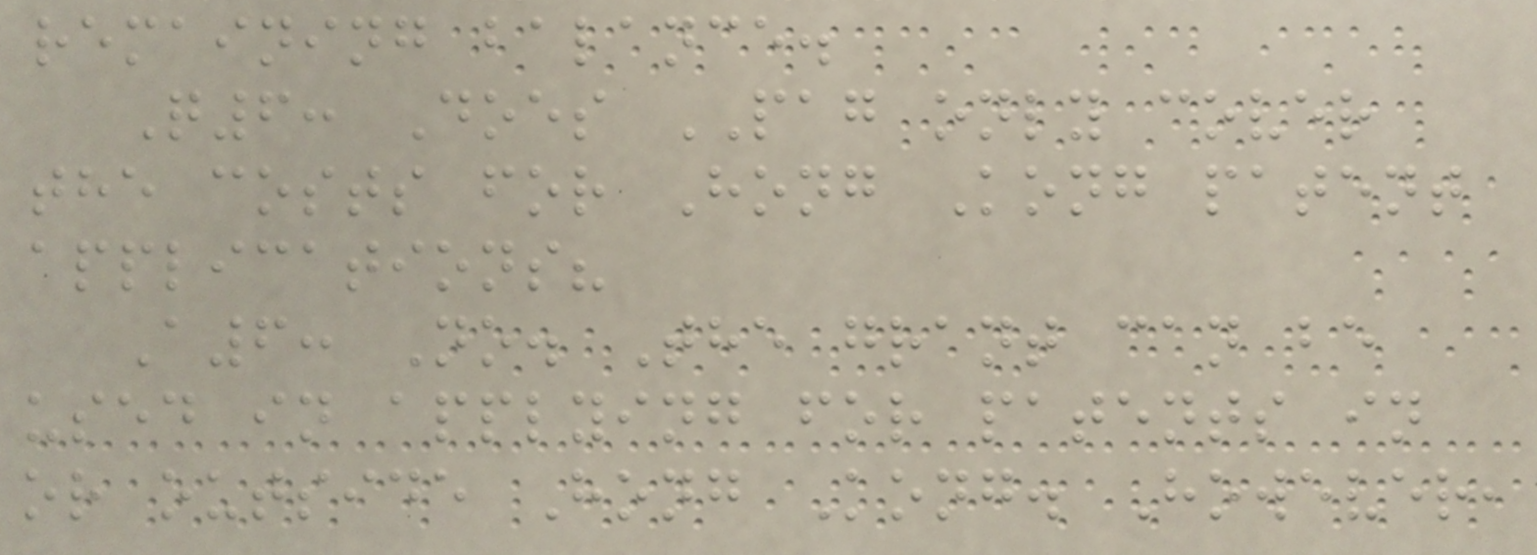remaining balance.
Q6: Does PAG only cover
the costs for Hong Kong patent
applications?
A6: No. The grant can be
used in applying for patents in
or outside Hong Kong. However,
